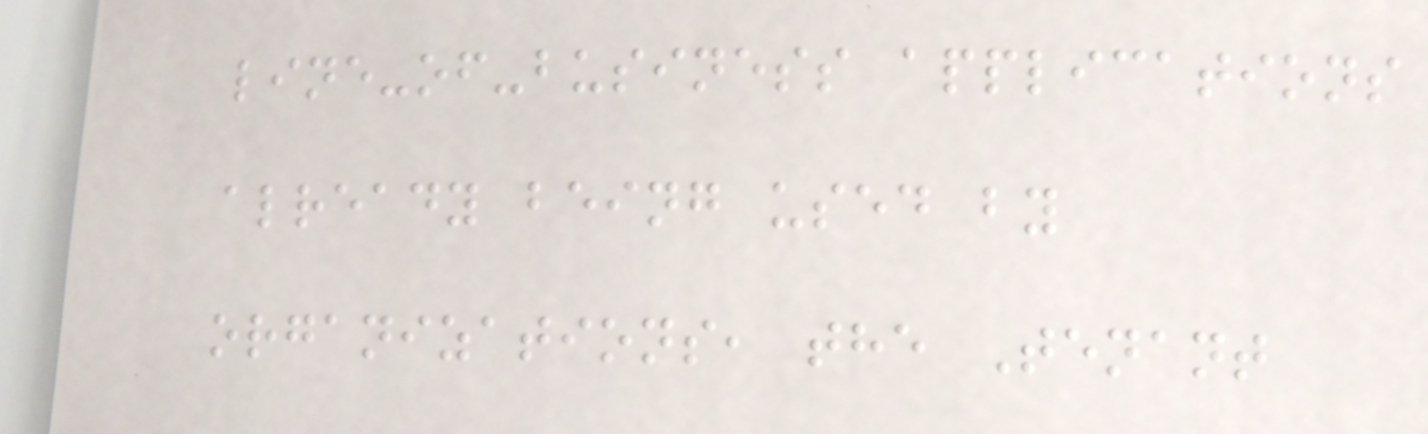line-of-business applications
already being used by
organizations, the Tenant
